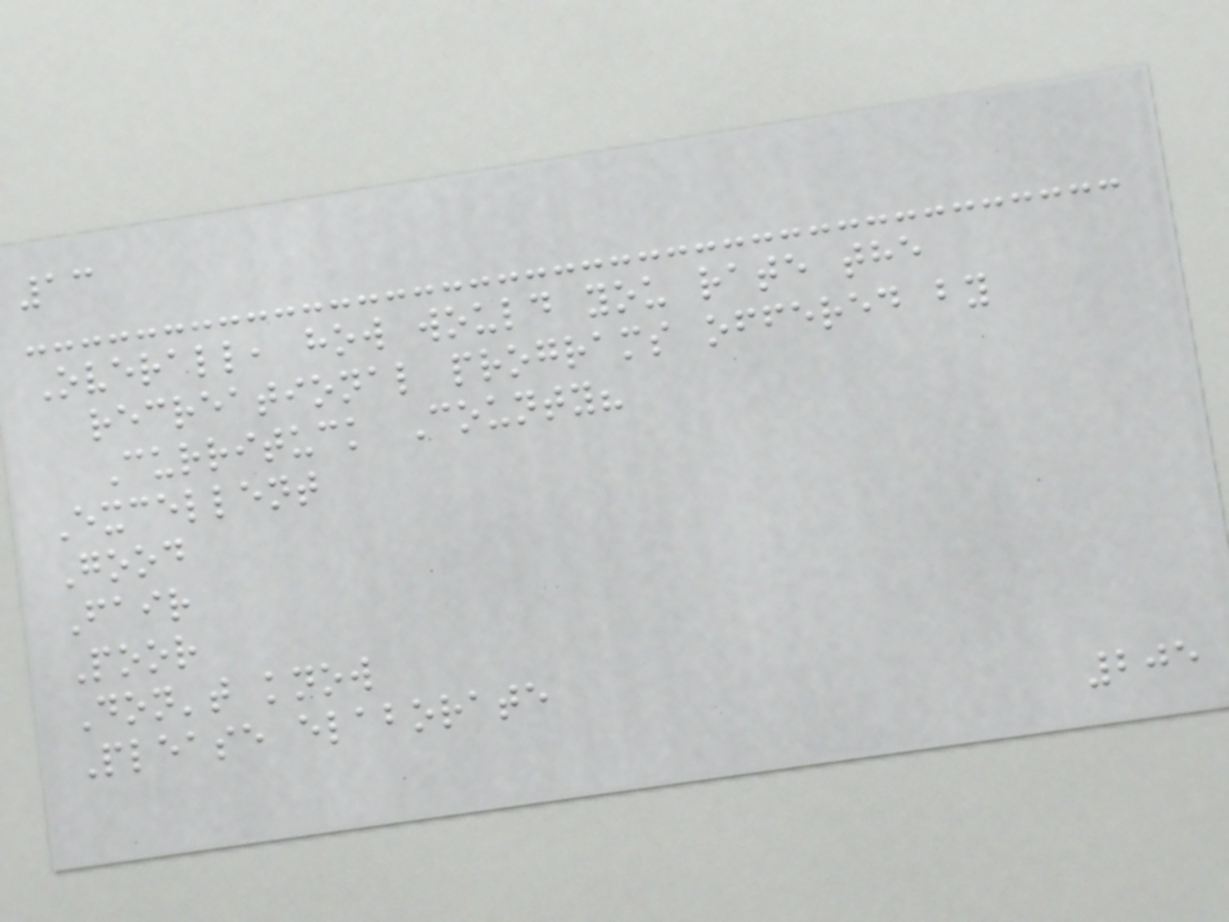13
Overall, how would you rate the
recreational programs offered by
Currituck County?
Excellent
Good
Fair
Poor
Don't know
Please elaborate
205
